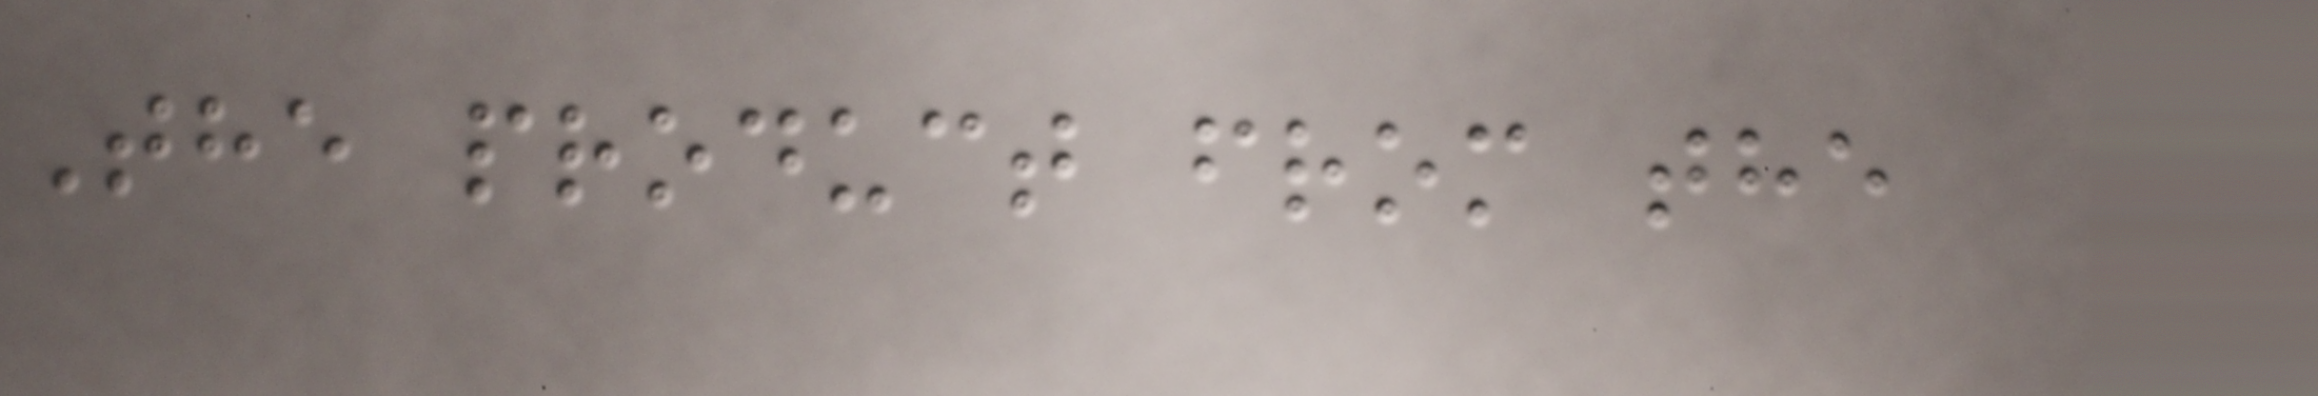The product from the
